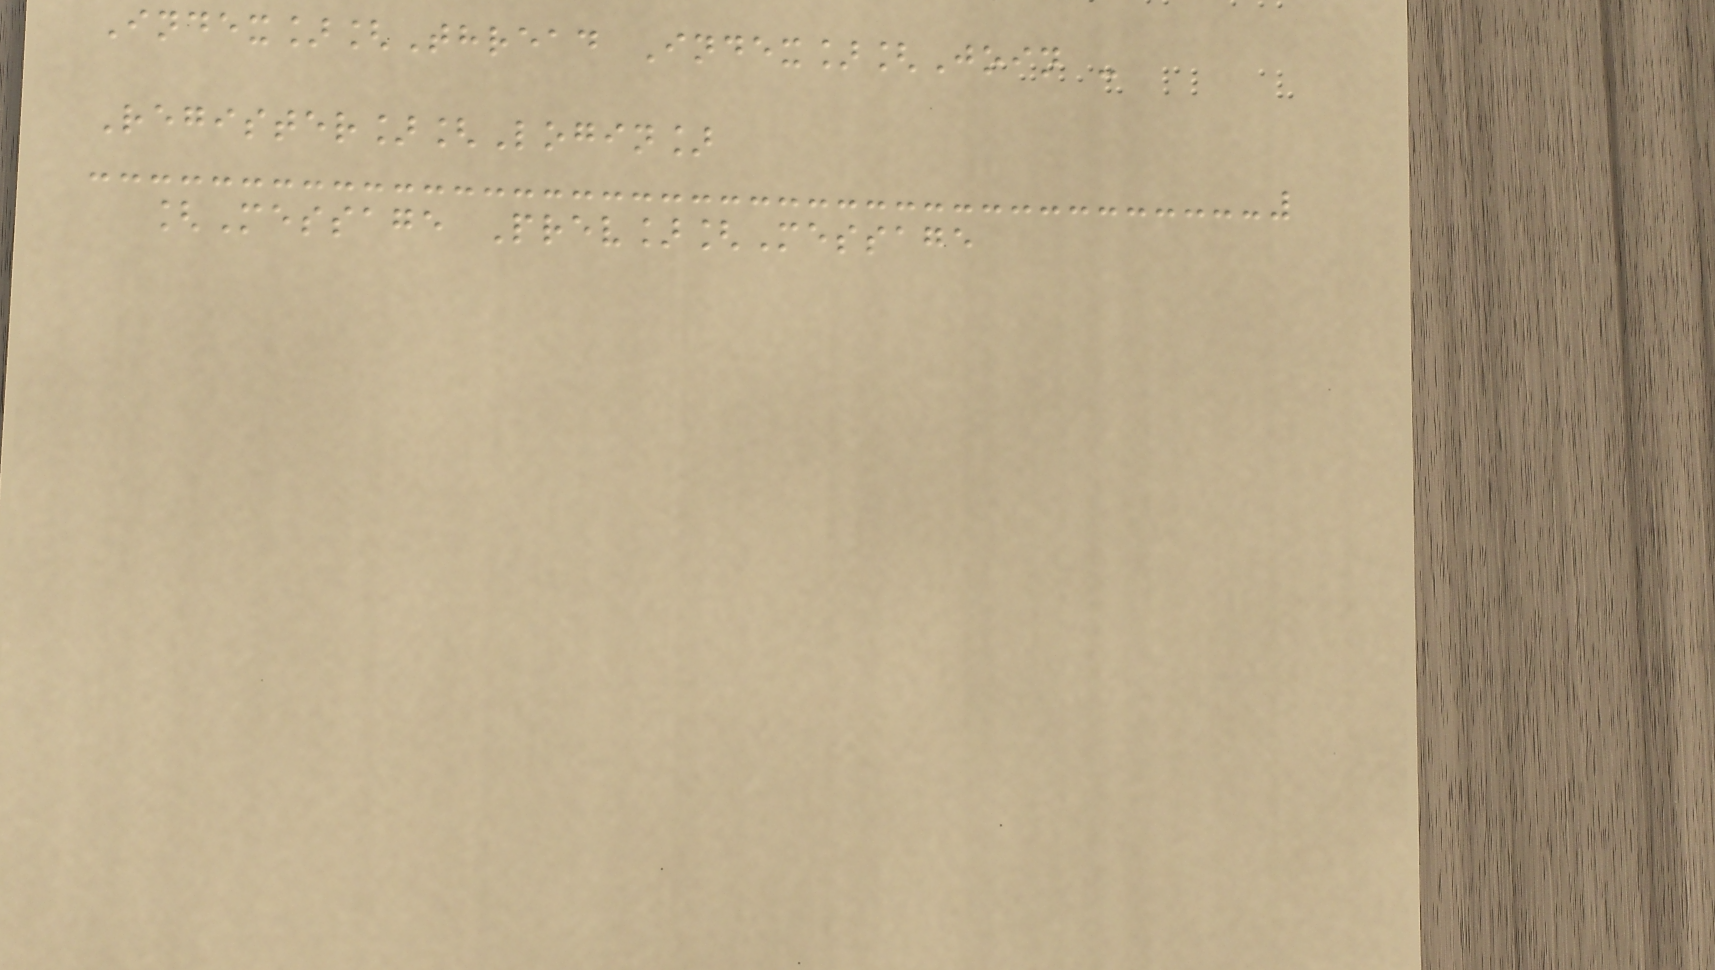Index][Thread Index][Join -
Register][Login]
[Message Prev][Message
